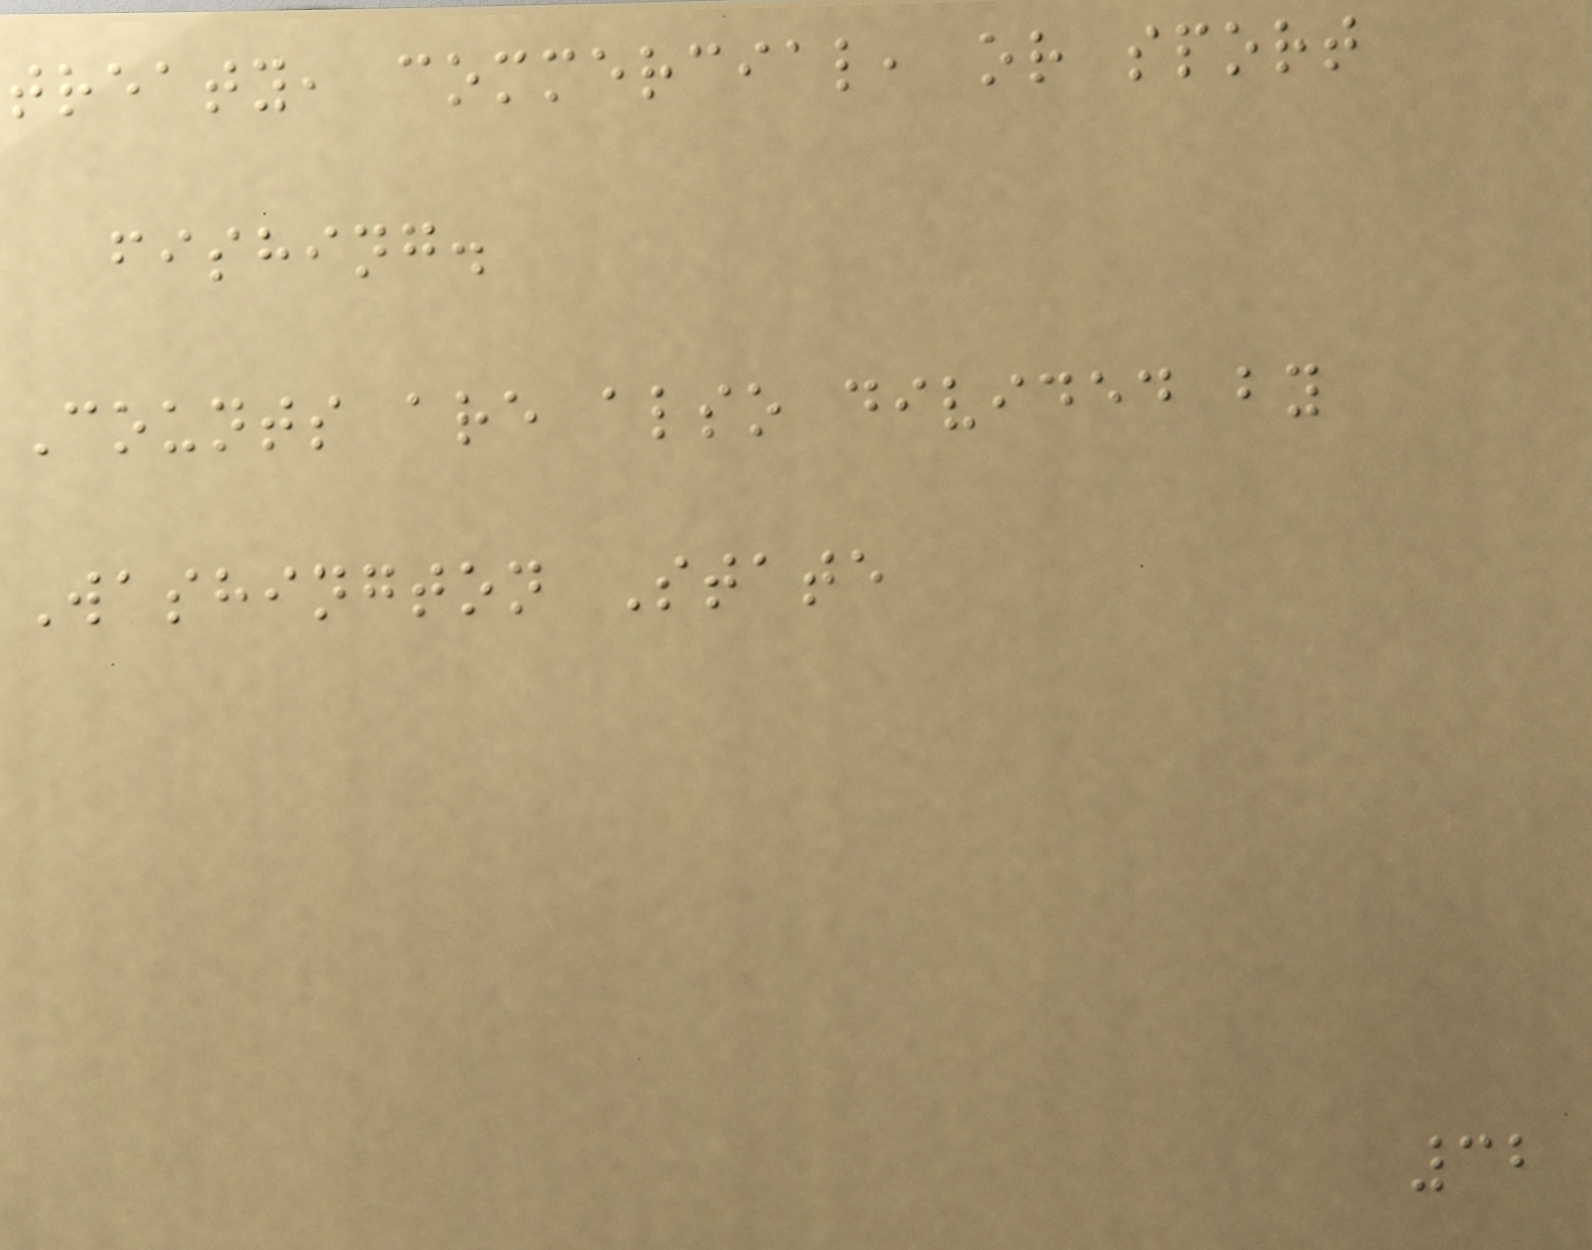treaty, commercial, or sport
fishing.
Counts are also divided by
Washington State
32
